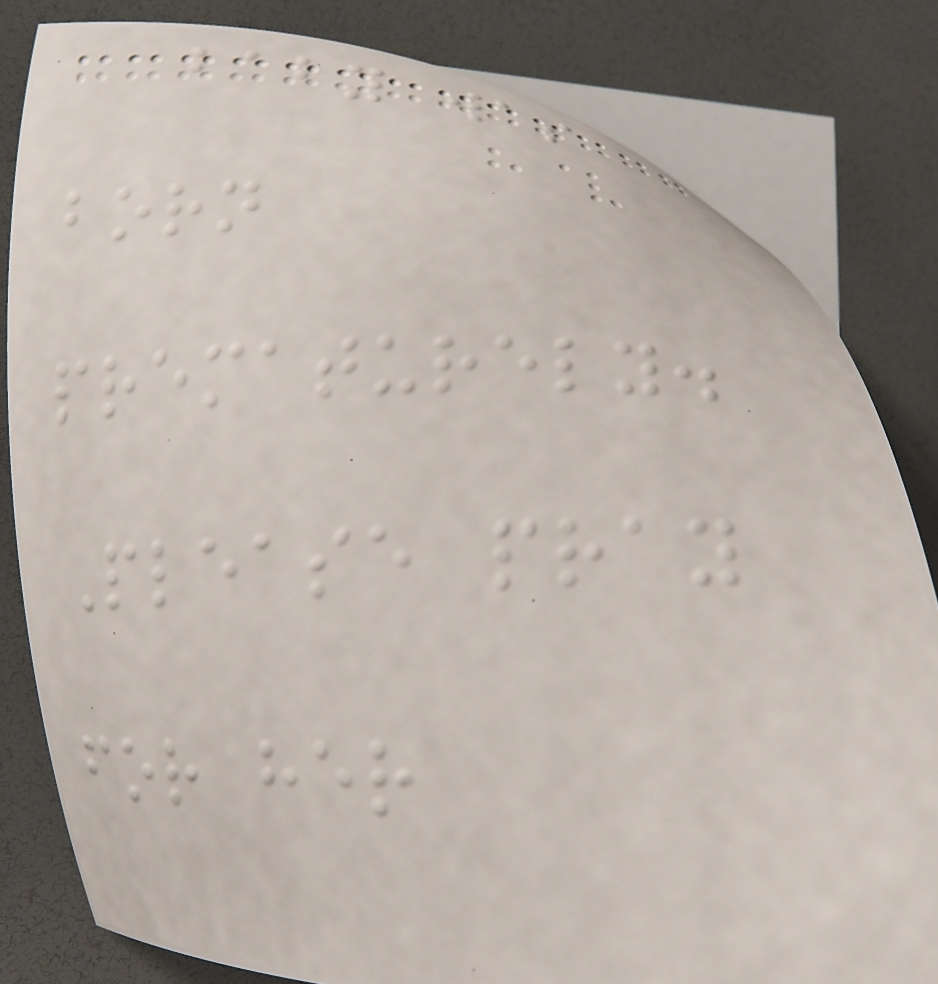baby was
born
prematurely.
Please pray
for her
